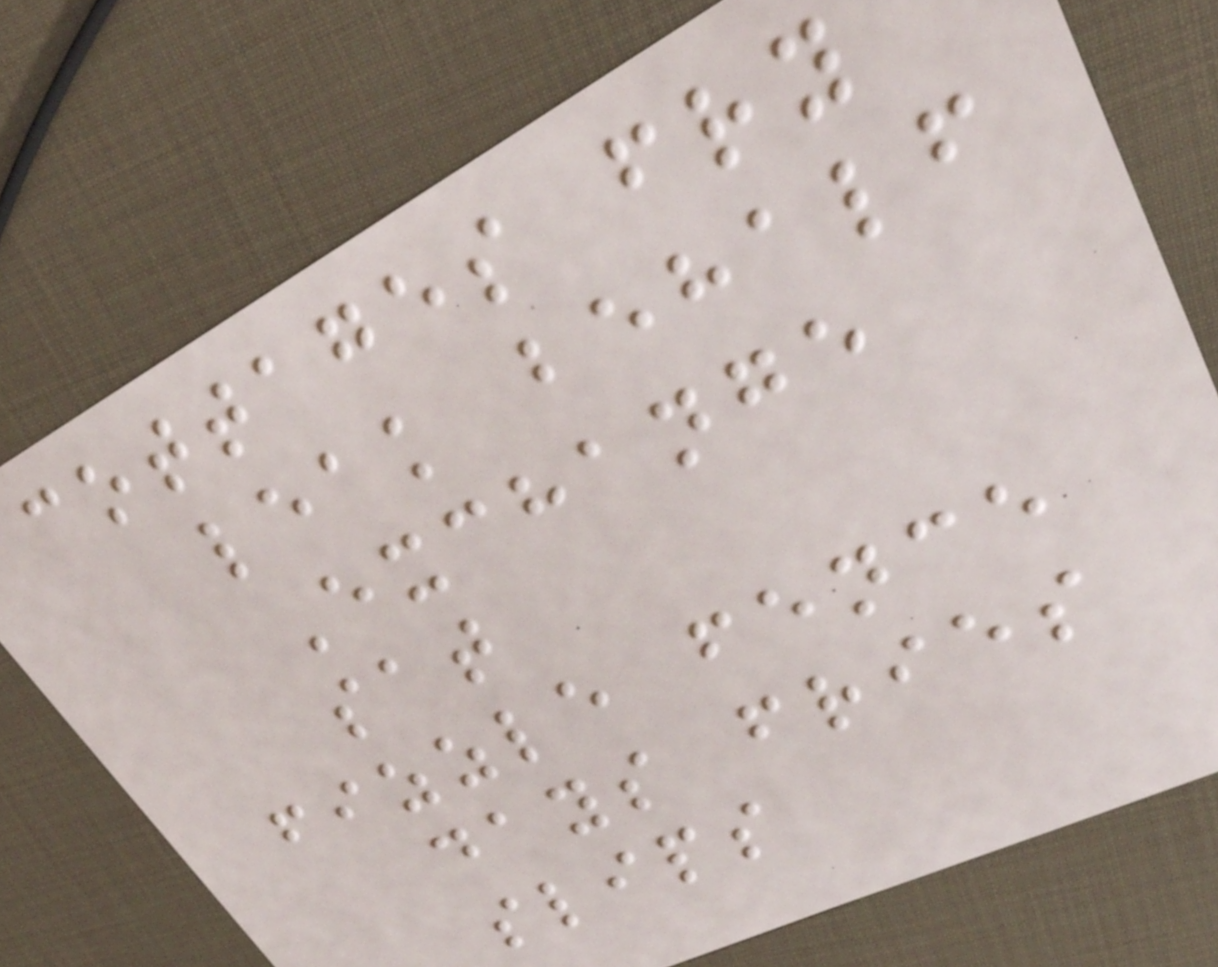cottages fry
leak behalf
Exchange
sat
fizzle fence
days fries
slips
